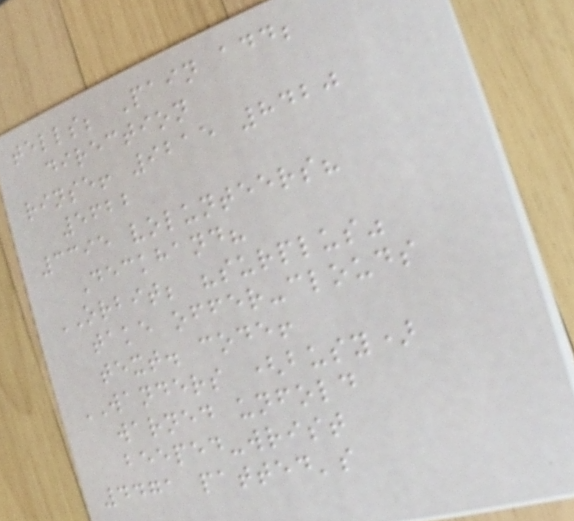tells; Pain add;
direction
rinse! 9215 8420
5622
3395 volunteers?
Deckhand?
ORBIT; "surplus"
take offer-clouds
text. code!
WANDERS (busy)
warned unfold
beeped-wrist
4471 patted's
